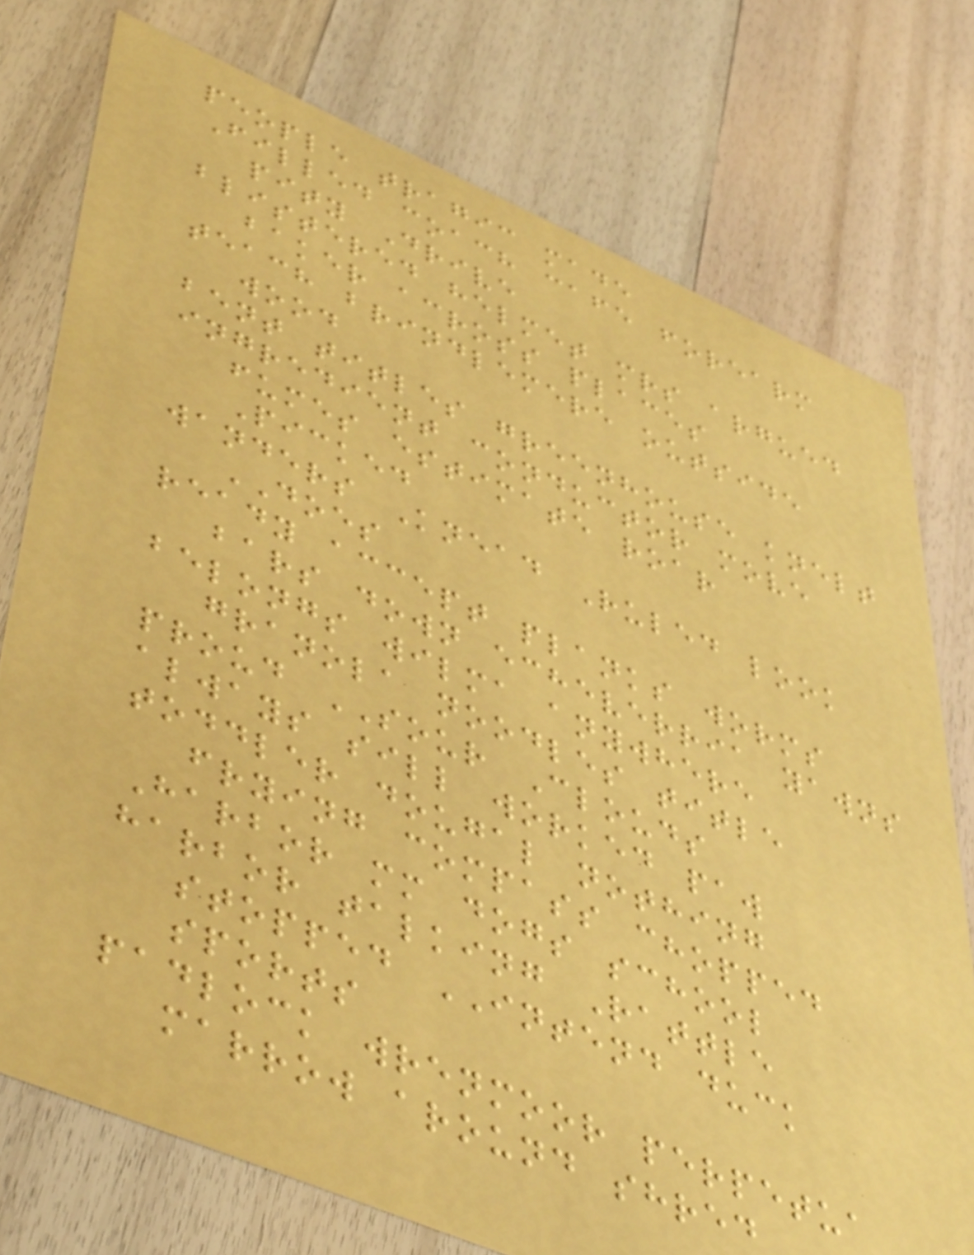people tragic made
Filled coach cafe forearm
pity Drive
blistered helmet mrs argued
baker across places
teach brindlemere outside
wood
bent titles greenhouse knelt
ingredient conductor move
fumes estimate roar
Picked
wanders Knead Ruled look
DOES
ready accept planks worms
bars down echeverria yawns
belongs wilma anywhere
granola noodles title
proud SOUR Clouds
always sill worked paw
toddler dougal nothing
frying compass chopped
Harbor mm dogs school
harbor talking Rattle
stopped INTEND duck
sports
padlock wrenmoor perpetua
marrow around shred
